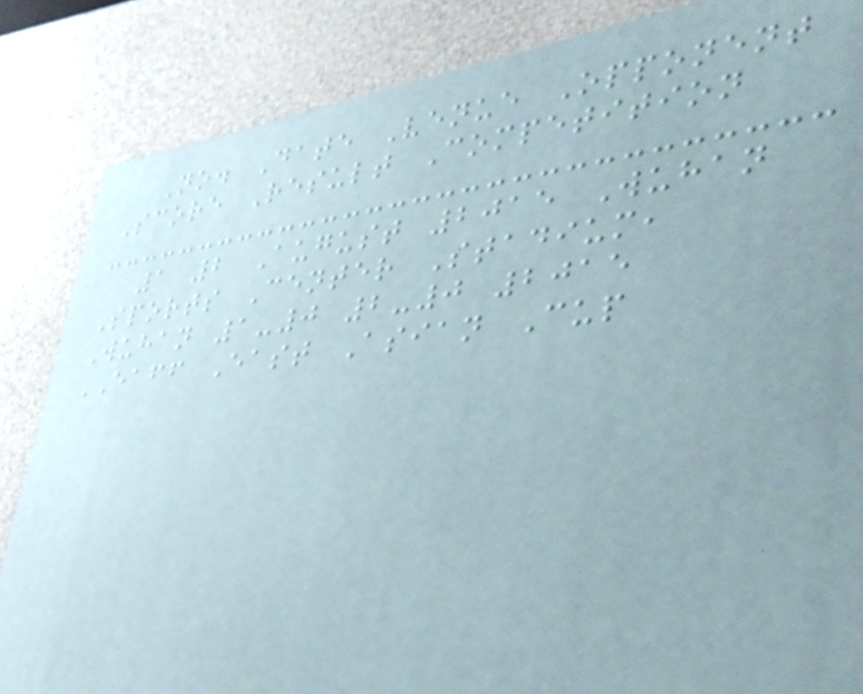No. Date Venue Opponent
Score Result Competition
1 2 August 2015 Wuhan
Sports Center Stadium,
Wuhan 1-0 2-0 2015
EAFF East Asian Cup
